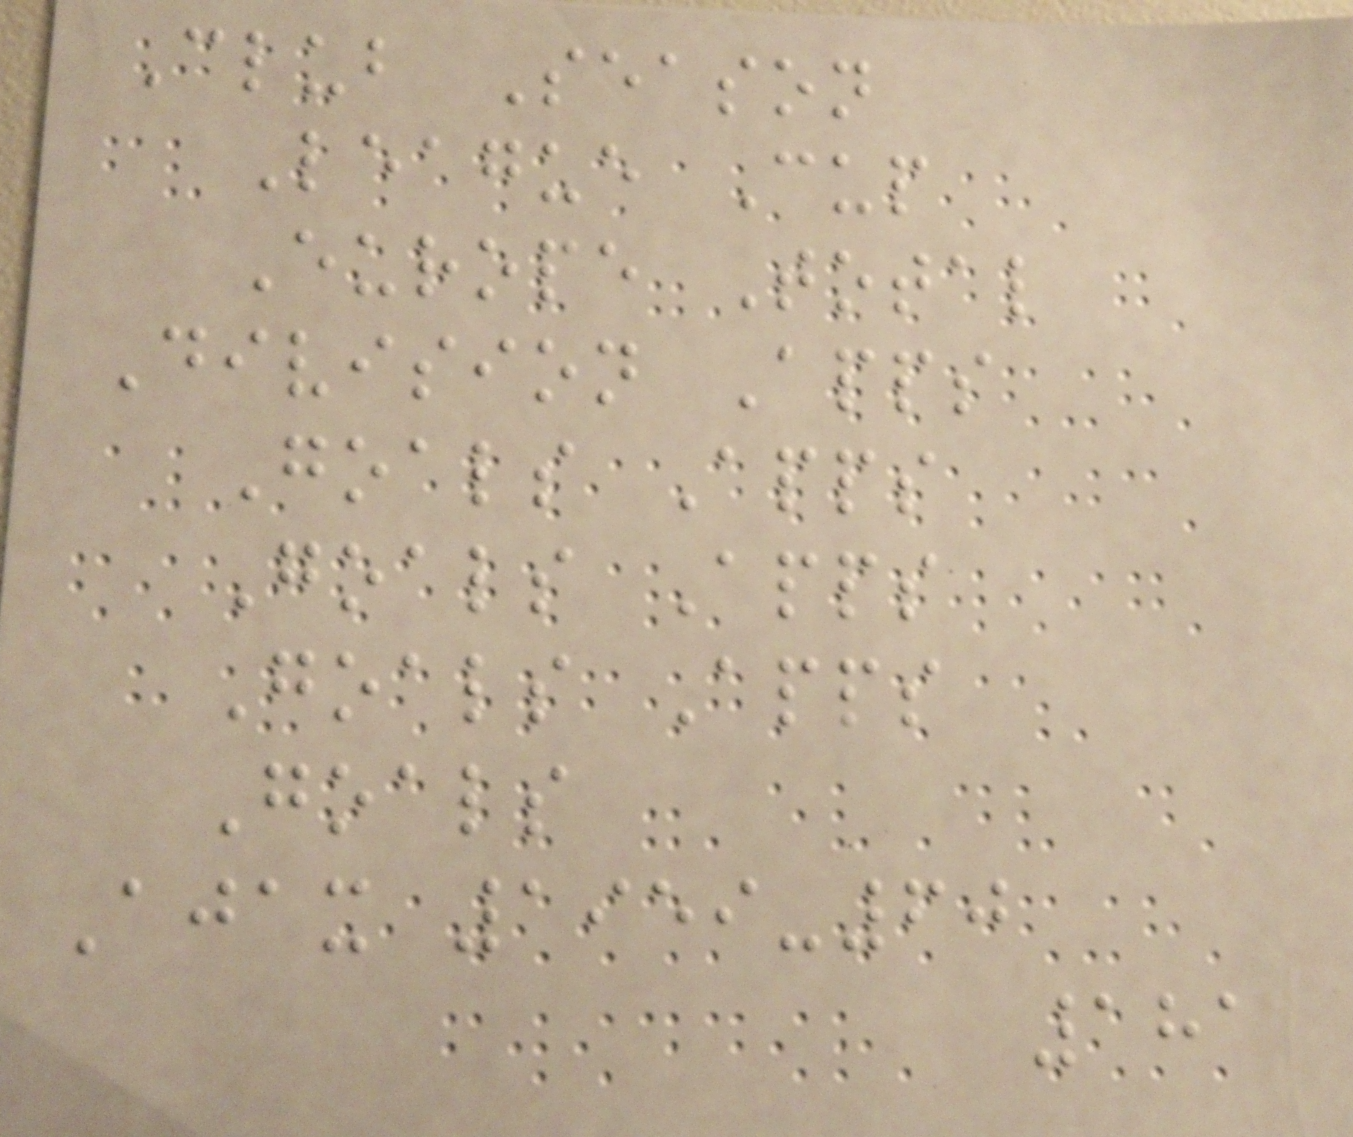Club Season
League Cup
Europe Total
Division Apps
Goals Apps
Goals Apps
Goals Apps
Goals
Ajax 1959-60
181
